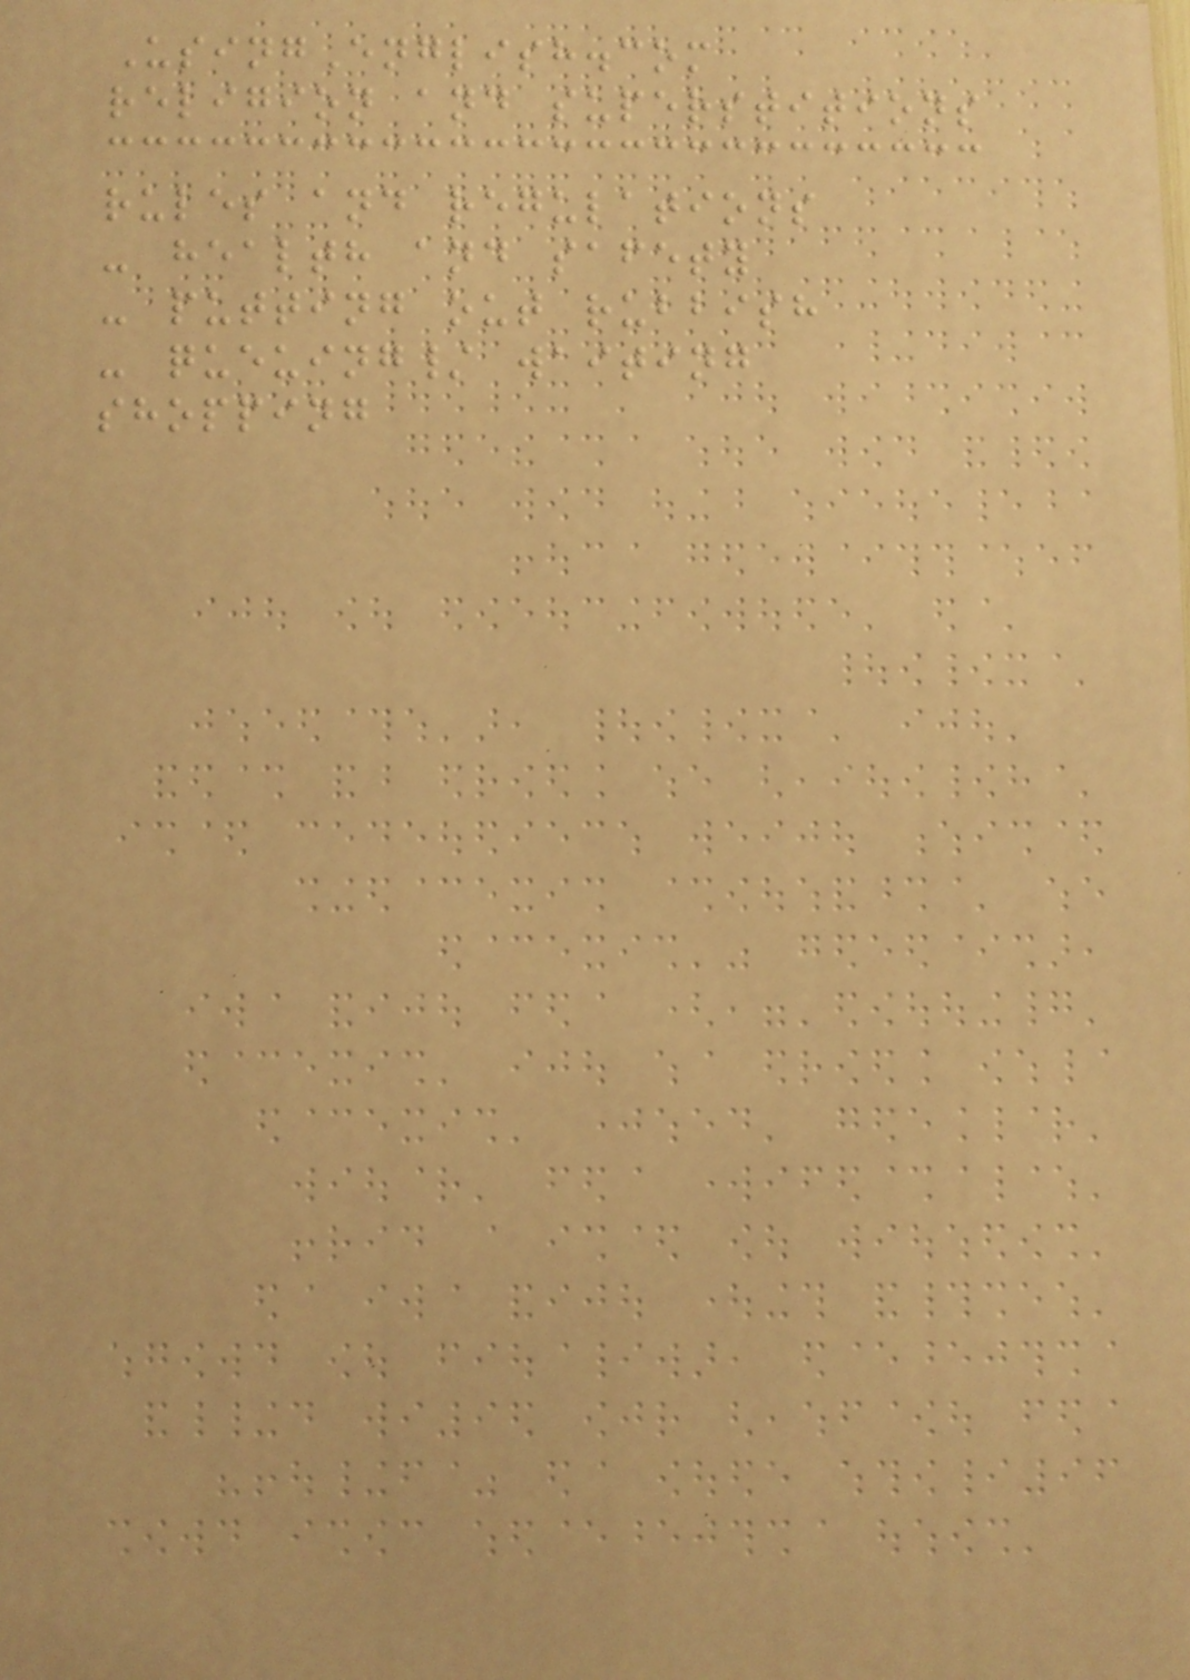UsingEnglish.com
religion and superstitions
rules and regulations
- health and safety
- putting out rubbish
- queuing/ waiting
shopping
